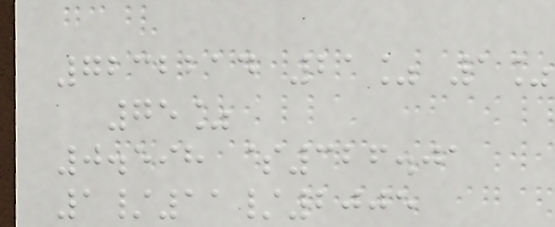7232214 21% 1%
75%
0.598 $326.01
1/11/2005
